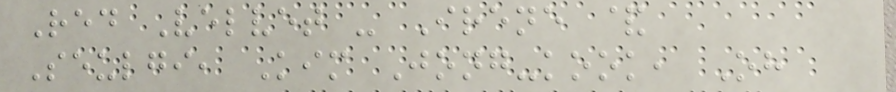Red Velvet - Irene &
Seulgi, Kim Jong-kook, Oh
